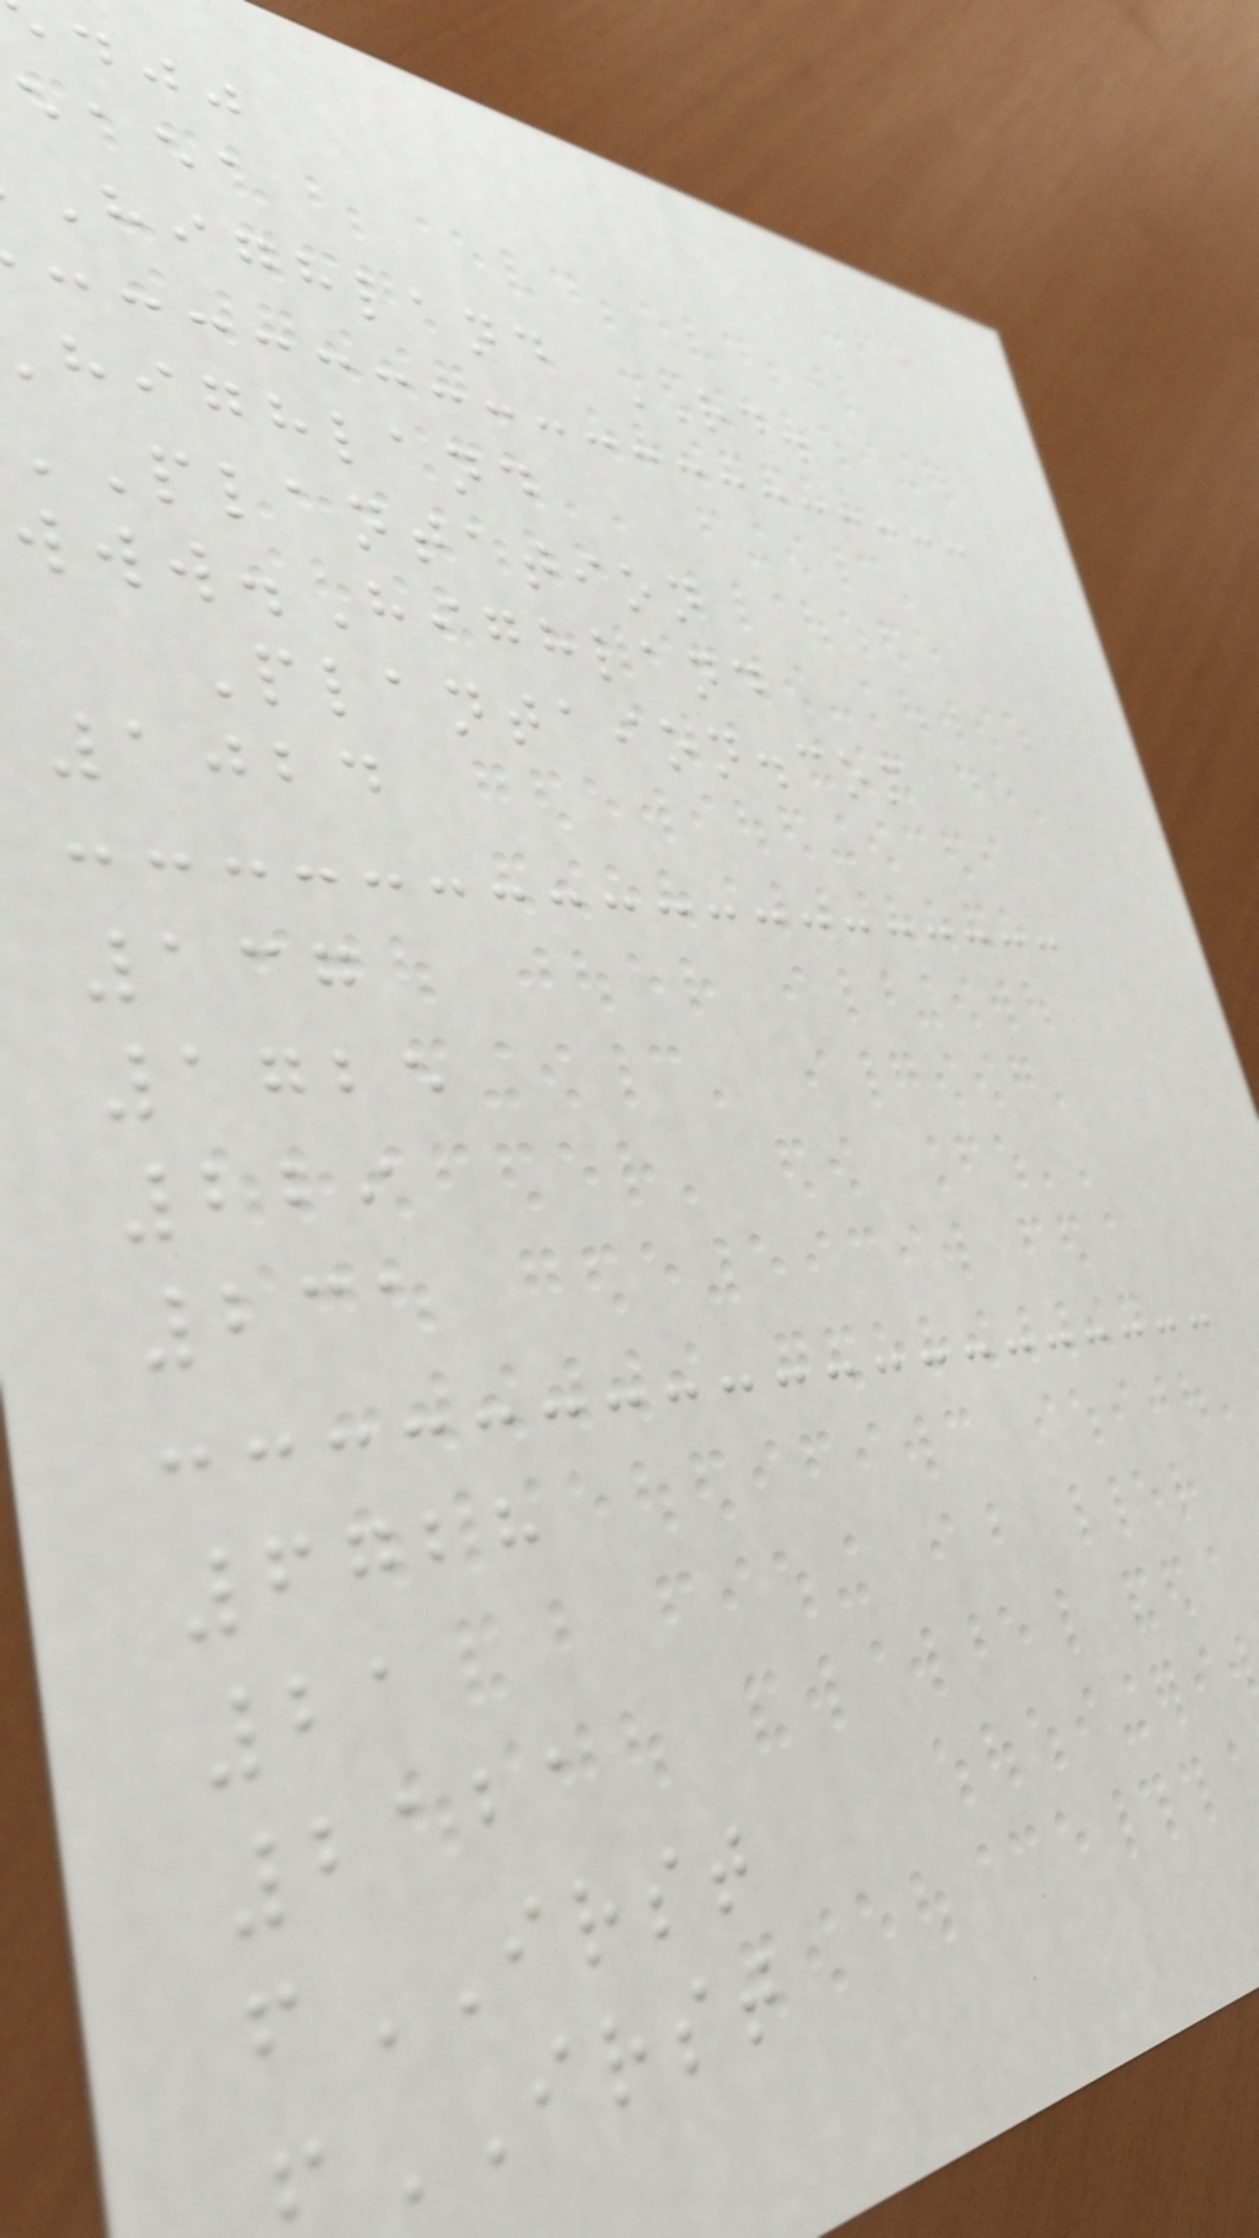eaea
highland RD.
highland
plantation
www.Highland
Plantaion.com
1024
137
1725
229
231
6728
21
2121
fIRST
IRST
